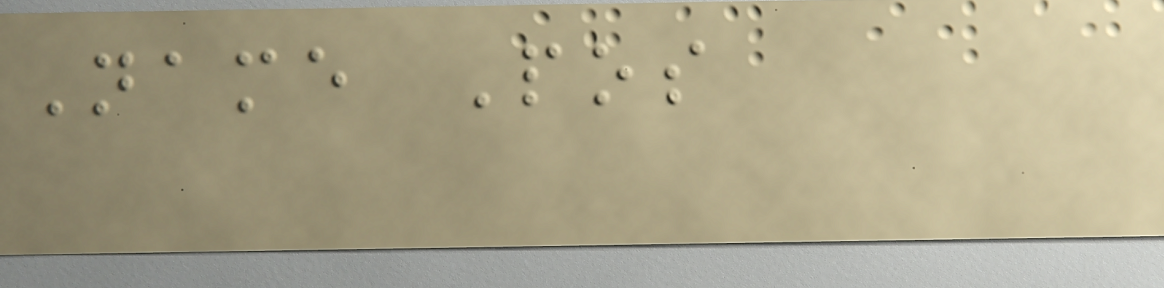Name Pos
